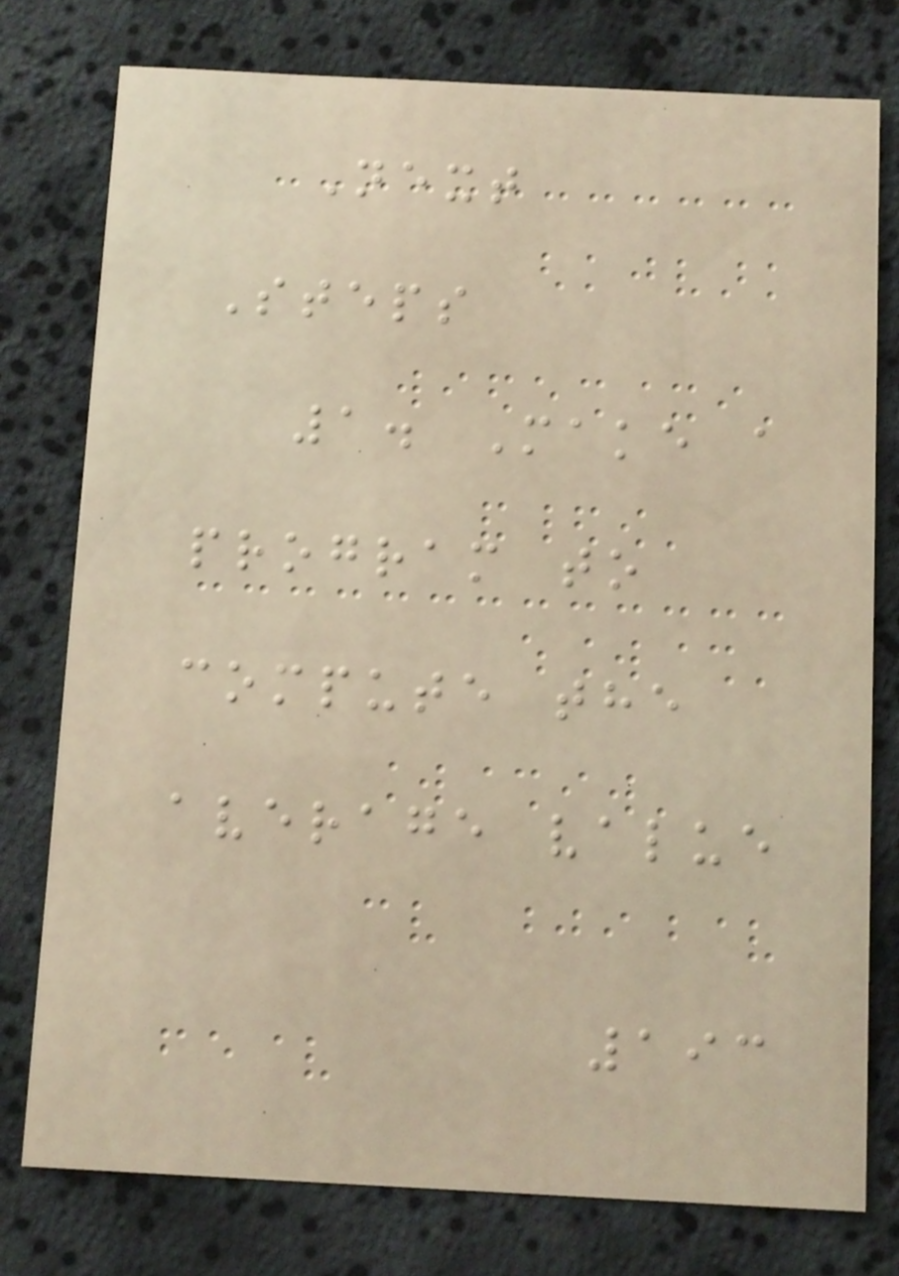Next
Steps
1. Make a
program to
compute the
average value
193
